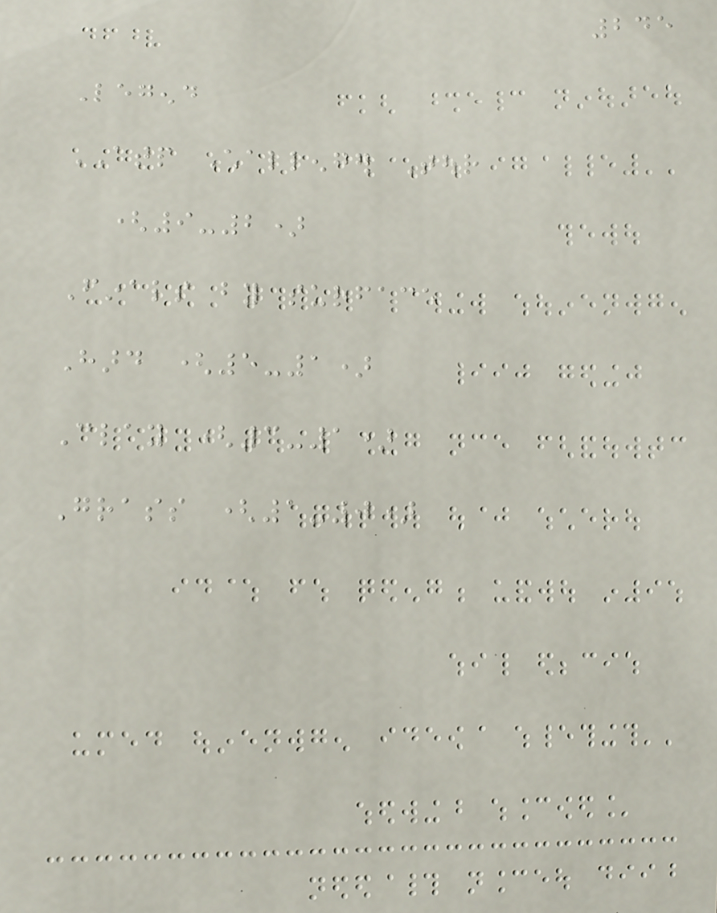245
Legend
ATP Challenger Tour
(9-2)
Finals by surface
Hard (5-1)
Clay (3-1)
Grass (1-0)
